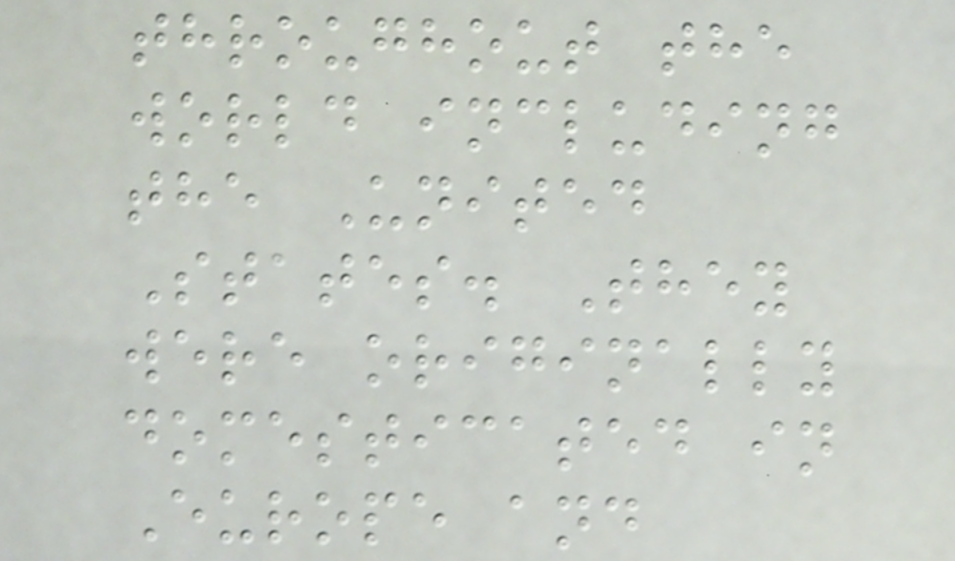throughout the
world including
the United
States. They
were originally
domesticated in
Europe and
